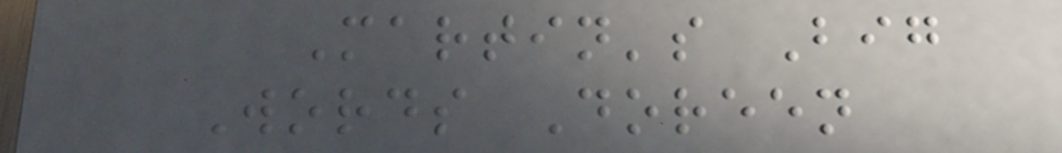Martin's Big
Words Doreen
